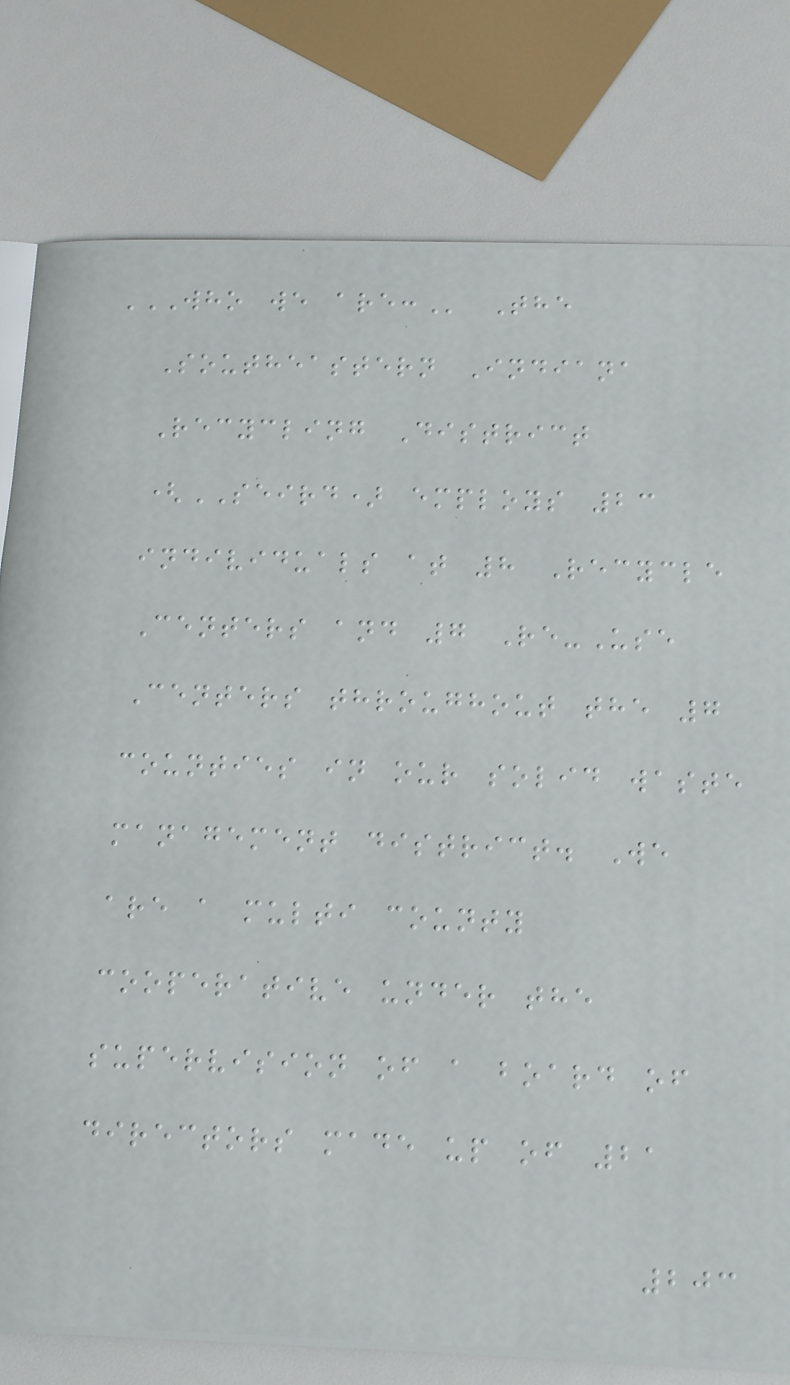WHO WE ARE: The
Southeastern Indiana
Recycling District
(SEIRD) employs 23
individuals at 8 Recycle
Centers and 7 Re-Use
Centers throughout the 7
counties in our solid waste
management district. We
are a multi county
cooperative under the
supervision of a board of
directors made up of 21
203
